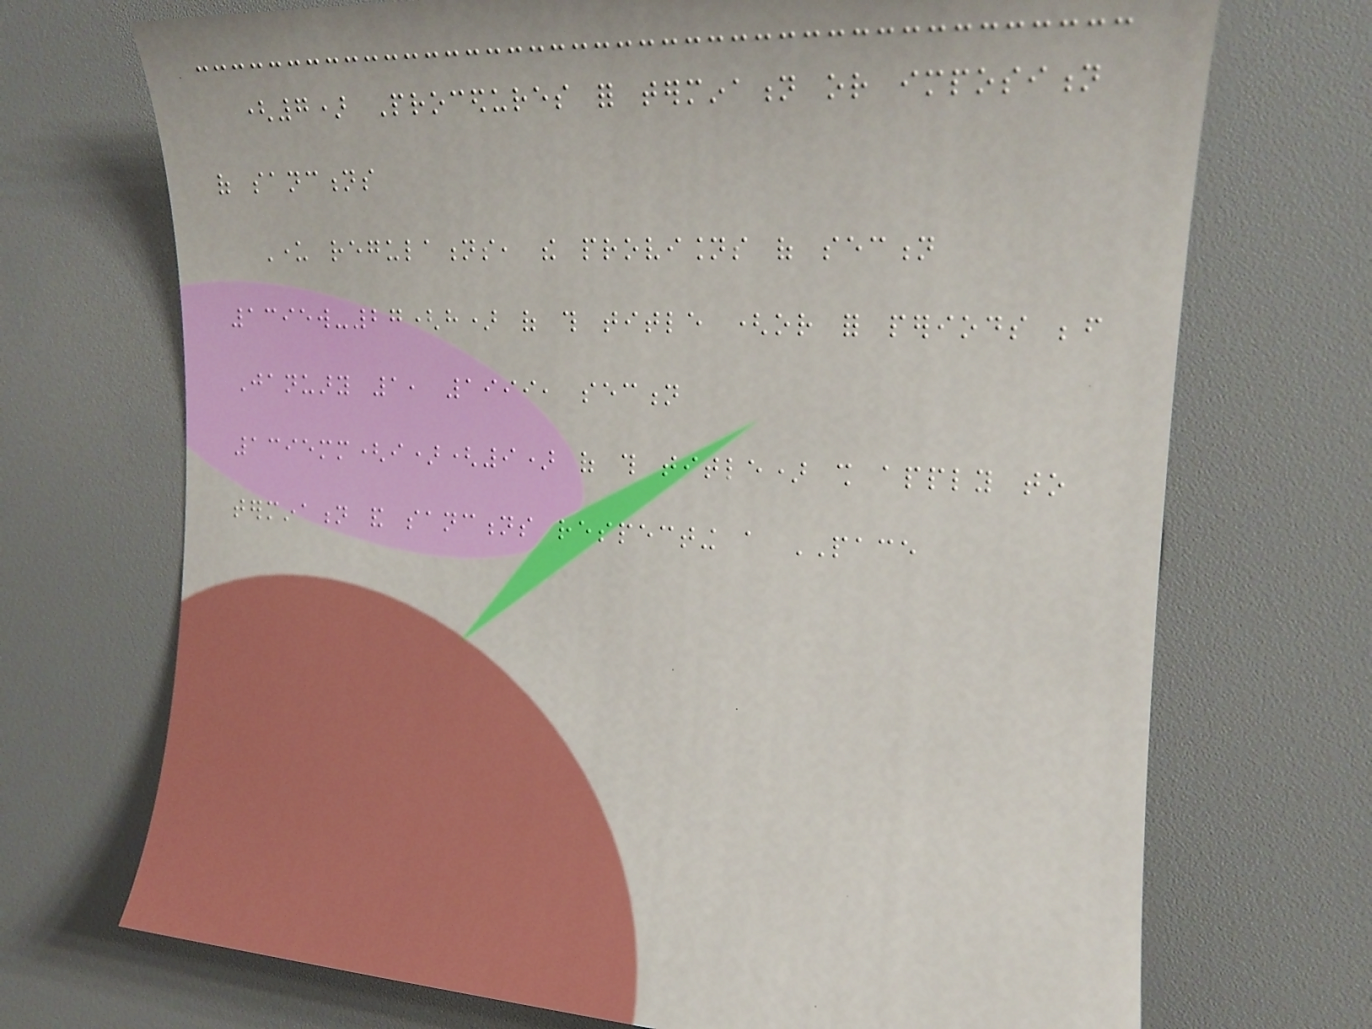(7) Procedures for termination or imposition
of sanctions
Under regulations, the provisions of section
1395w-27(h) of this title (or for periods before
January 1, 1999, section
1395mm(i)(9) of this title) shall apply to
termination and sanctions respecting a PACE
